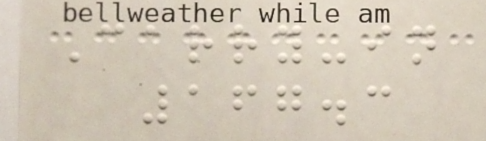Carry-in
167.3
